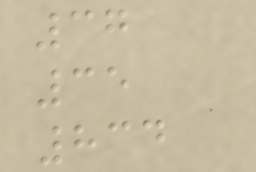37
35
834
